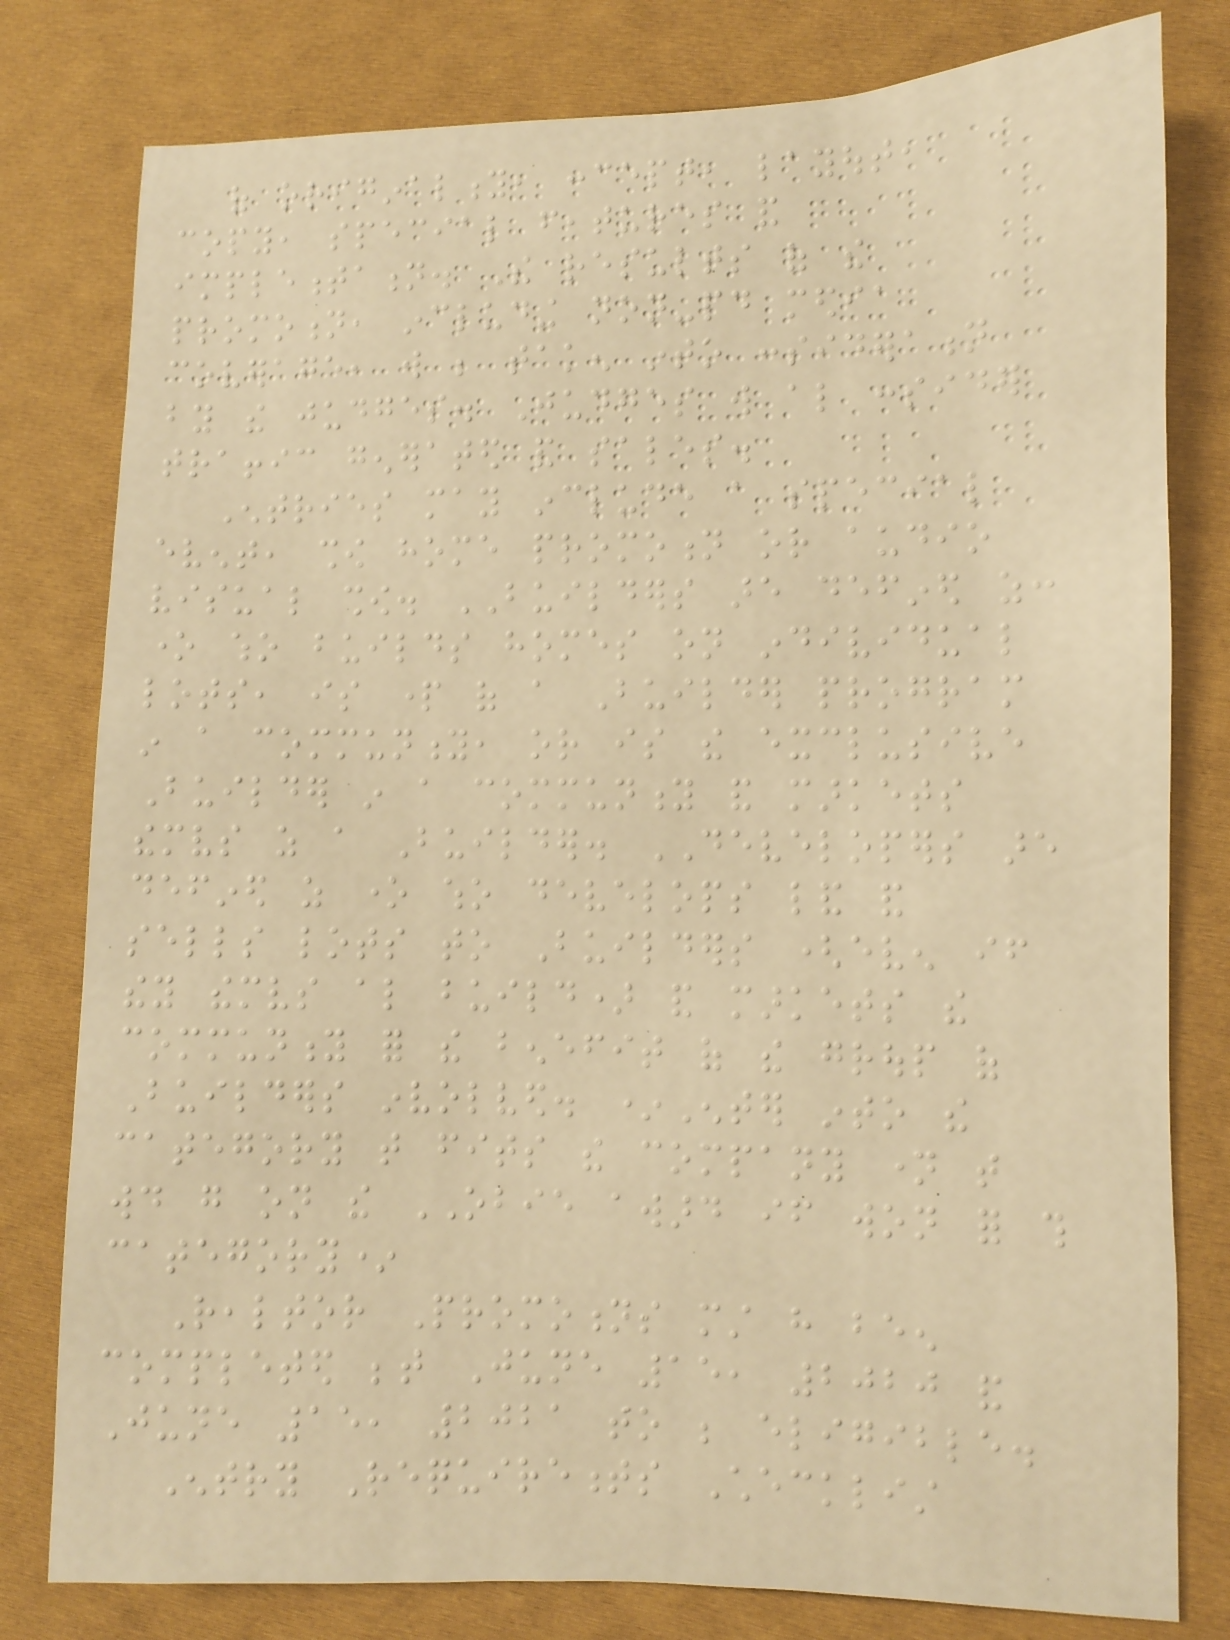of originality, concept, layout,
copy, special features and
implementation. The results of the
promotion, including non-paid media
coverage, will be taken into consideration
by the judges. Judges will also consider
traffic generated and sales.
Entries may include a special
event, show home promotion or audio
visual show. BUILDERS are defined as:
one who builds homes on individual
lots, is part of a Builder program
in a community, or is the exclusive
Builder in a community and markets
themselves as a Builder. DEVELOPERS are
defined as one who develops land and
sells lots to Builders (even if
they themselves also build) and markets the
community for the benefit of the group of
Builders involved. *Enter into the
category that fits the company name that
would go on the OBIE award if won for this
category*
Realtor Promotions must have been
completed between June 15, 2020 and
June 15, 2021 to be eligible.
Entry Requirements Checklist
